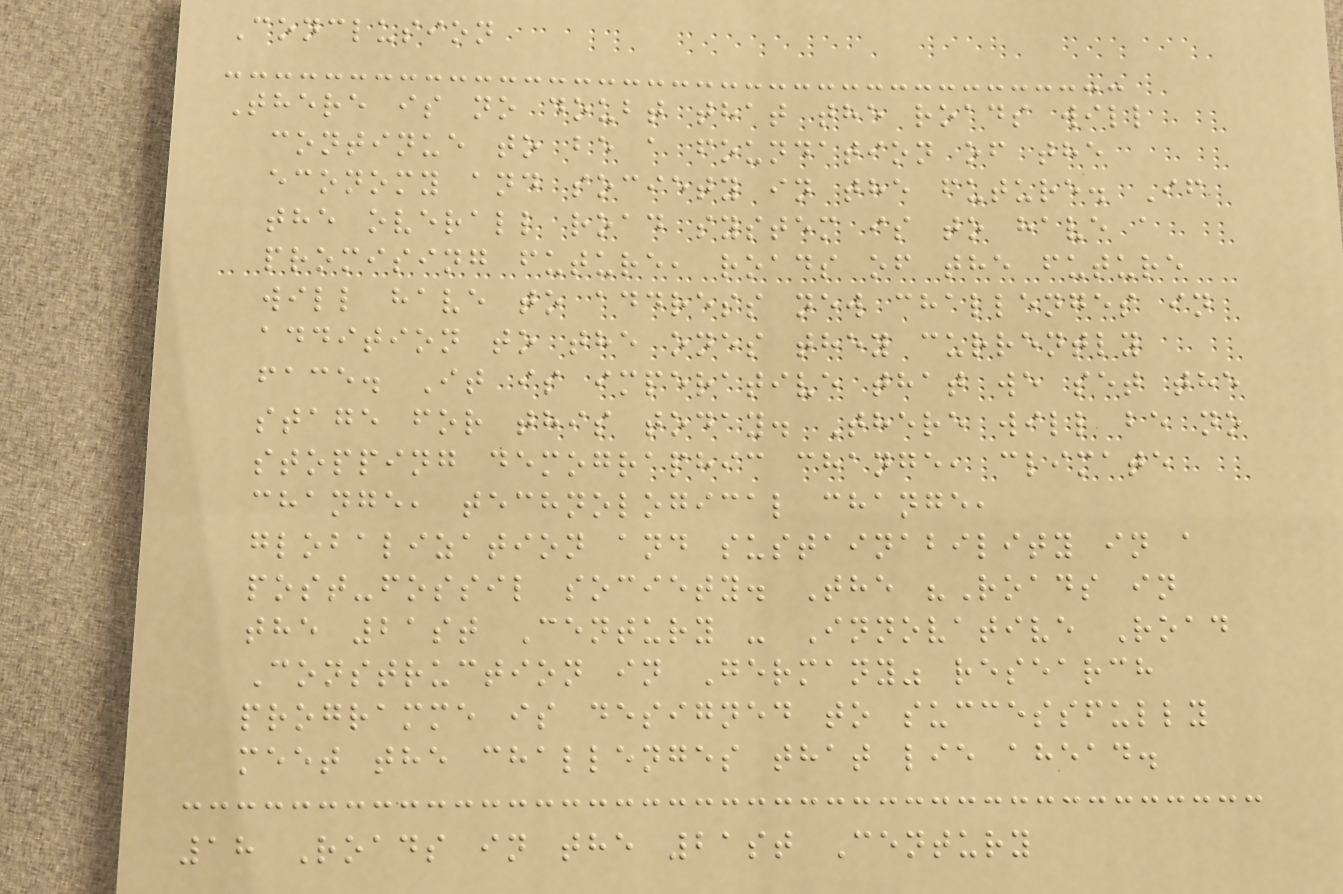Conclusion
There is no doubt that the roads will
continue to be a foundation of the
economy and society in the future. If
the overall road system is to have a
promising future, roads of the future
will have to address new challenges in
addition to the ones they currently
face. It is imperative that we set the
stage for this today. There will be no
stopping demographic change, climate
change, technological change,
globalization and sustainability in a
post-fossil society. The "Roads in
the 21st Century - Innovative Road
Construction in Germany" research
programme is designed to successfully
meet the challenges that lie ahead.
18 Roads in the 21st Century
